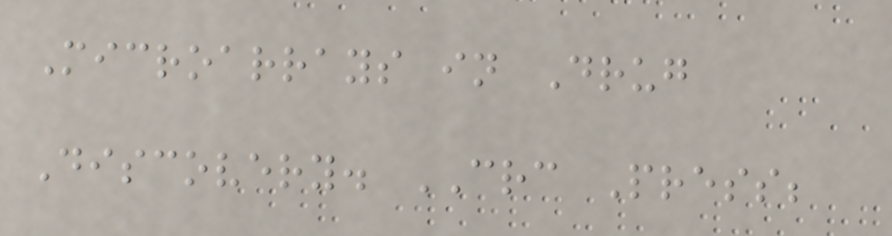Microarrays in Drug
Discovery. CRC Press;
